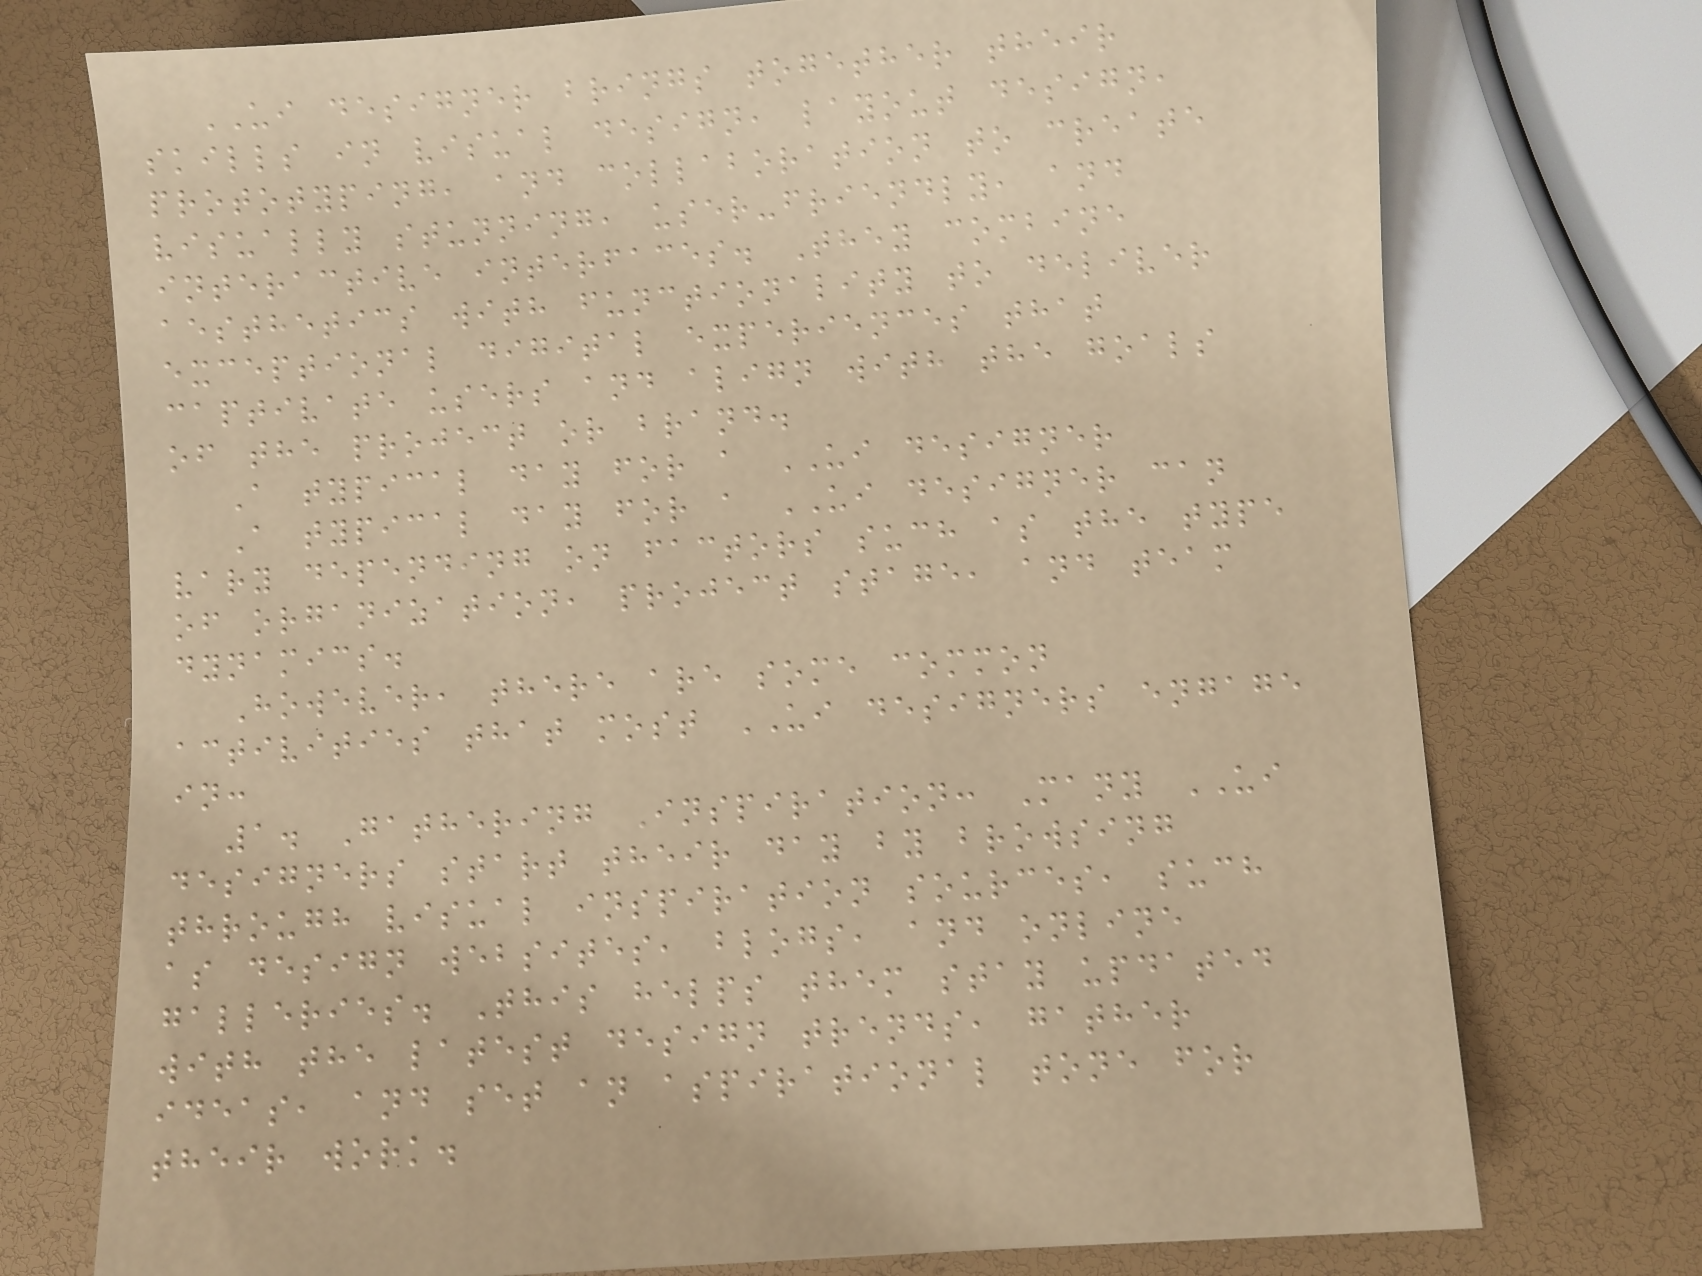UI designer brings together their
skills in visual design, layout design,
prototyping, and collaboration to create
visually stunning, user-friendly, and
interactive interfaces. They combine
aesthetics with functionality to deliver
exceptional digital experiences that
captivate users and align with the goals
of the project or brand.
A typical day for a UI designer
A typical day for a UI designer can
vary depending on factors such as the type
of organization, project stage, and team
dynamics.
However, there are some common
activities that most UI designers engage
in:
1. Gathering Inspiration: Many UI
designers start their day by browsing
through visual inspiration sources, such
as design websites, blogs, and online
galleries. This helps them stay updated
with the latest design trends, gather
ideas, and set an aspirational tone for
their work.
